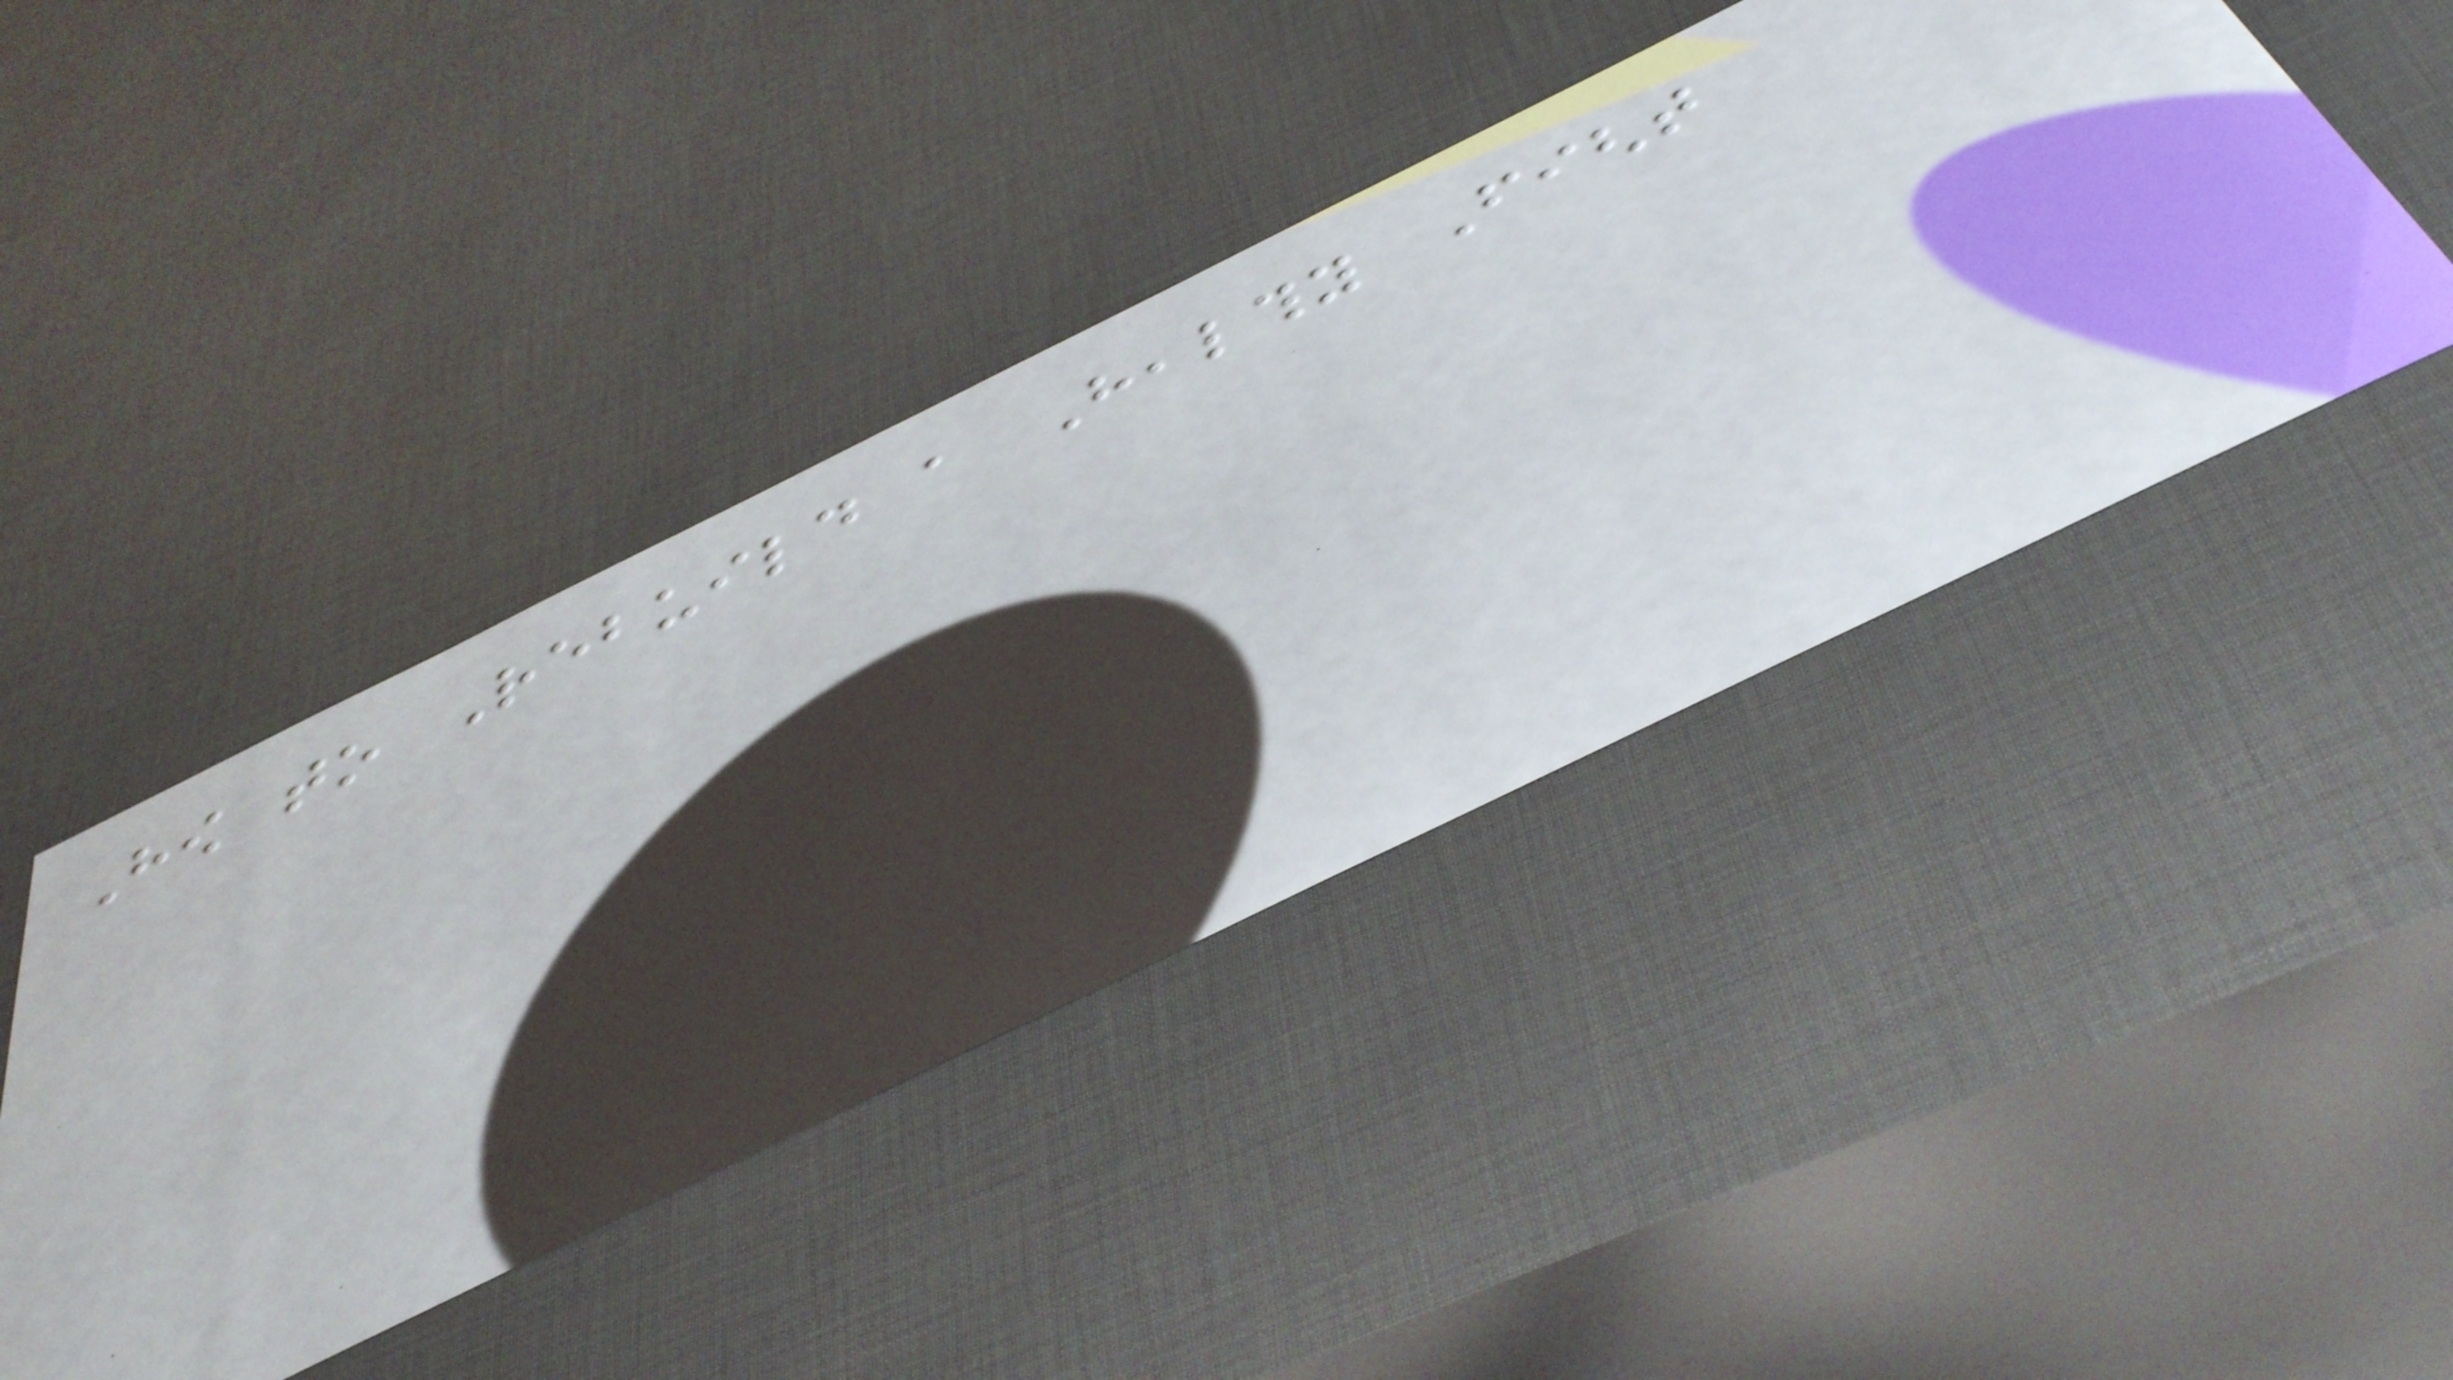How to Rebuild a Healthy Fight
